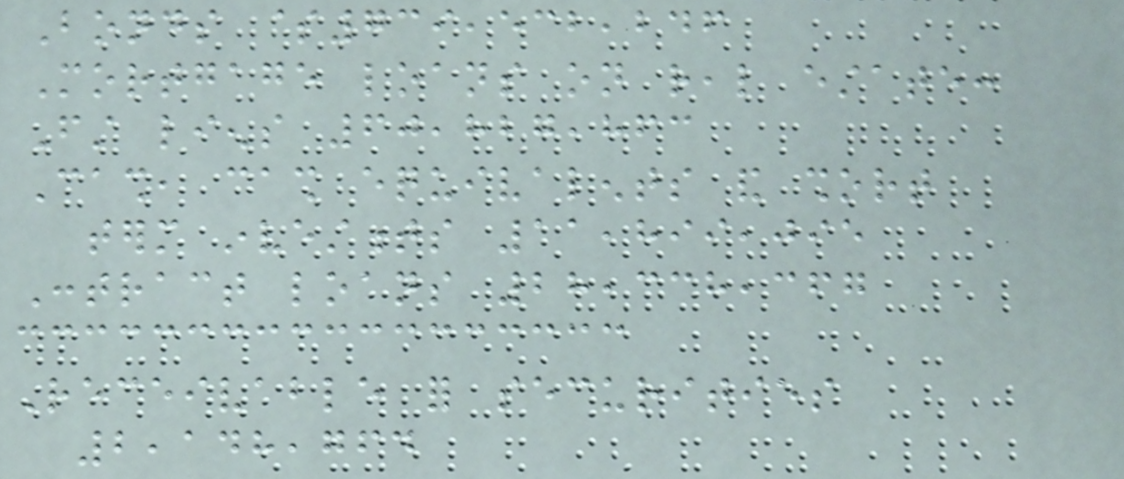Bonds $739,532,246
Mortgage loans on real estate:
First liens 60,827,863
Cash, cash equivalents and short
term investments 11,899,095
Contract loans 28,338,367
Receivable for securities
2,148,764
